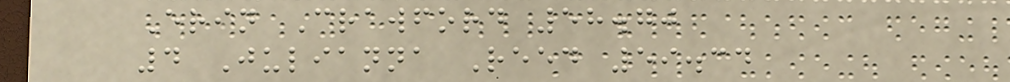Erin Crawford 58.70
4 Julianna Reed 59.34
